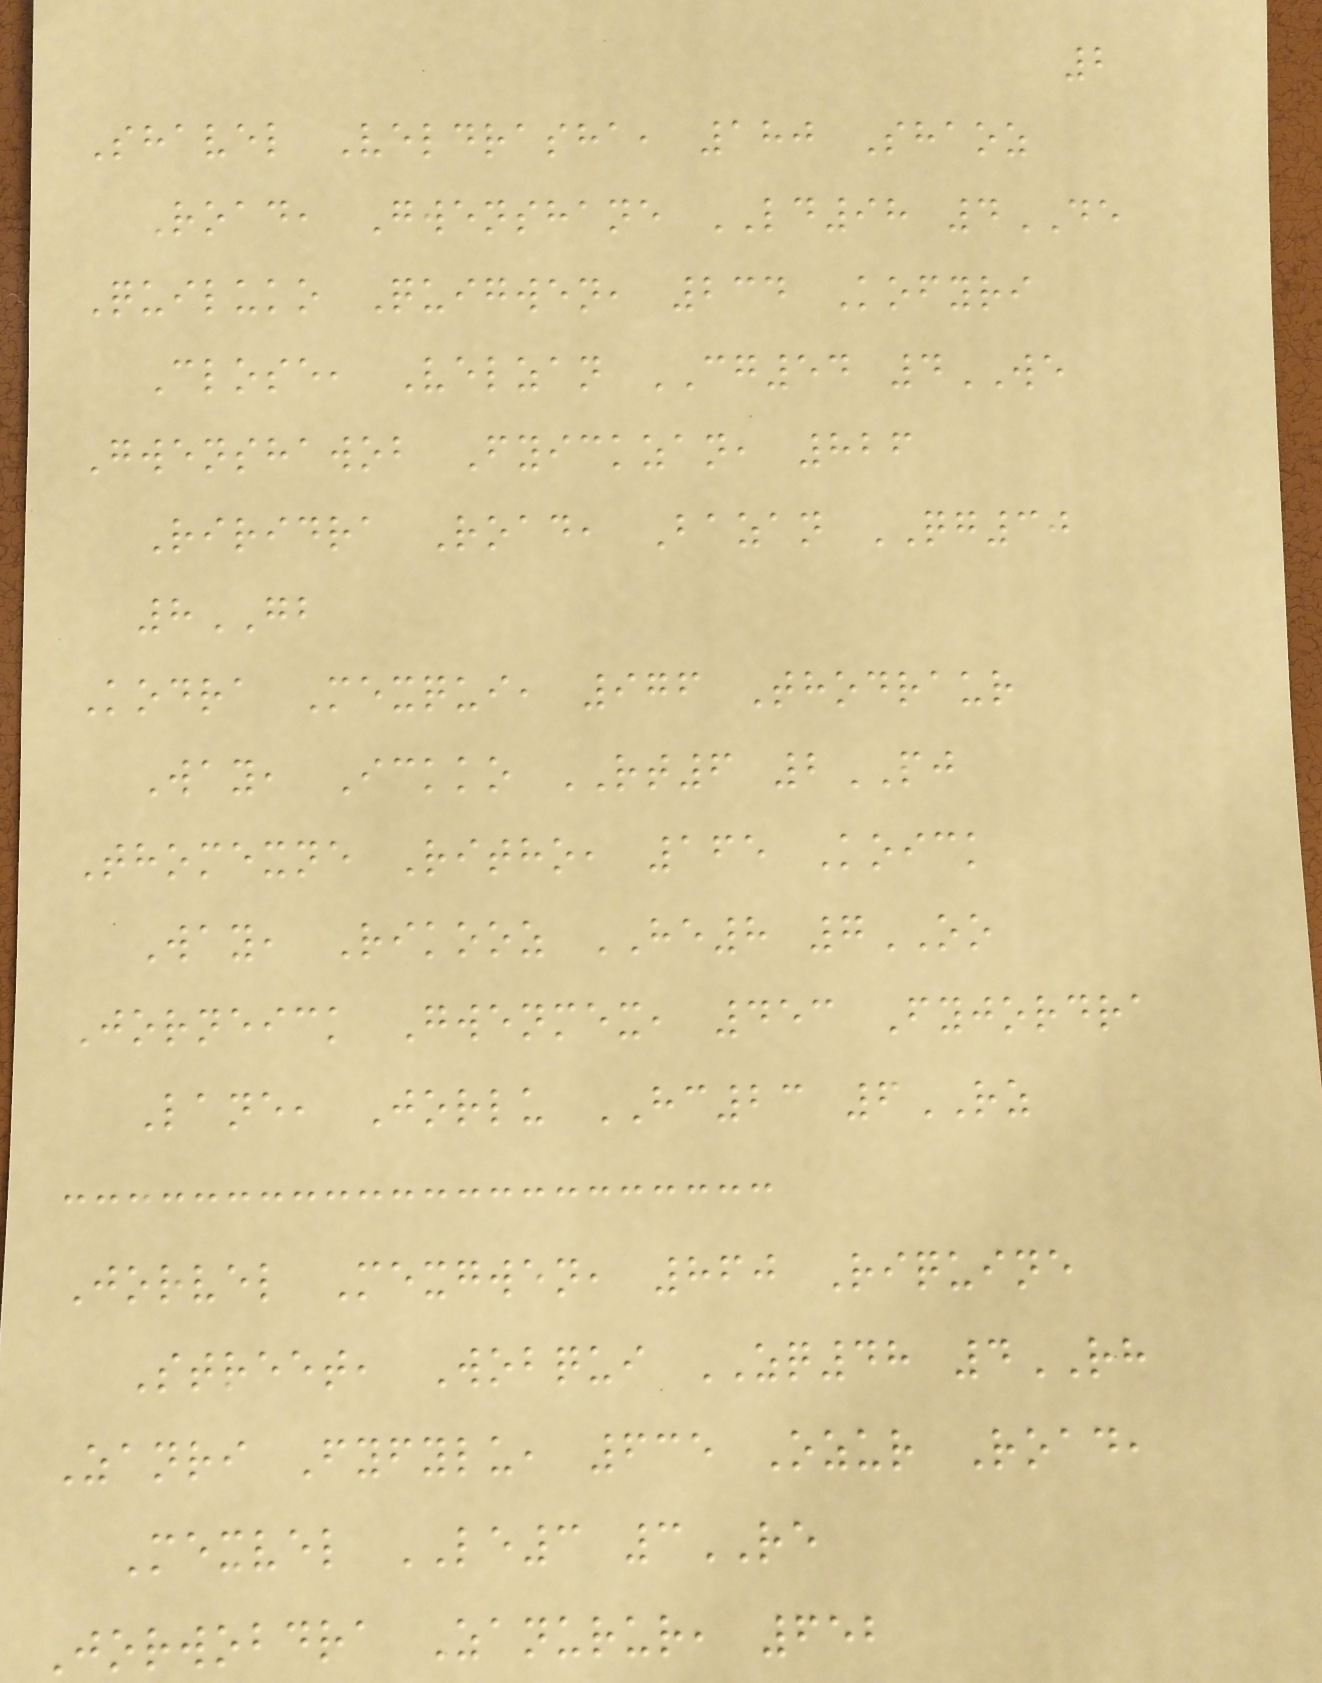2
Shavel Veldrasha, 180 Shaoz
Road, Gwenshane LD98 4DE
Quiluko Quigwen, 234 Kofyri
Close, Velzan CG54 4WE
Gwenshawob Fyickzan, 826
Riridra Road, Bazan QG30
8GB
Kodra Mexqui, 976 Thodraur
Way, Ickko RT6 2PJ
Thomexne Ritho, 165 Koick
Way, Rikooz HE8 7OO
Jorneick Gwenmex, 453 Fyjordra
Lane, Jorlu HC23 6RZ
Jorvel Mexgwen, 860 Riquine
Street, Wobqui ZQ48 4RH
Zanri Fyfylu, 635 Ozur Road,
Mexvel LE3 3RE
Jorwobdra Zanurur, 652
